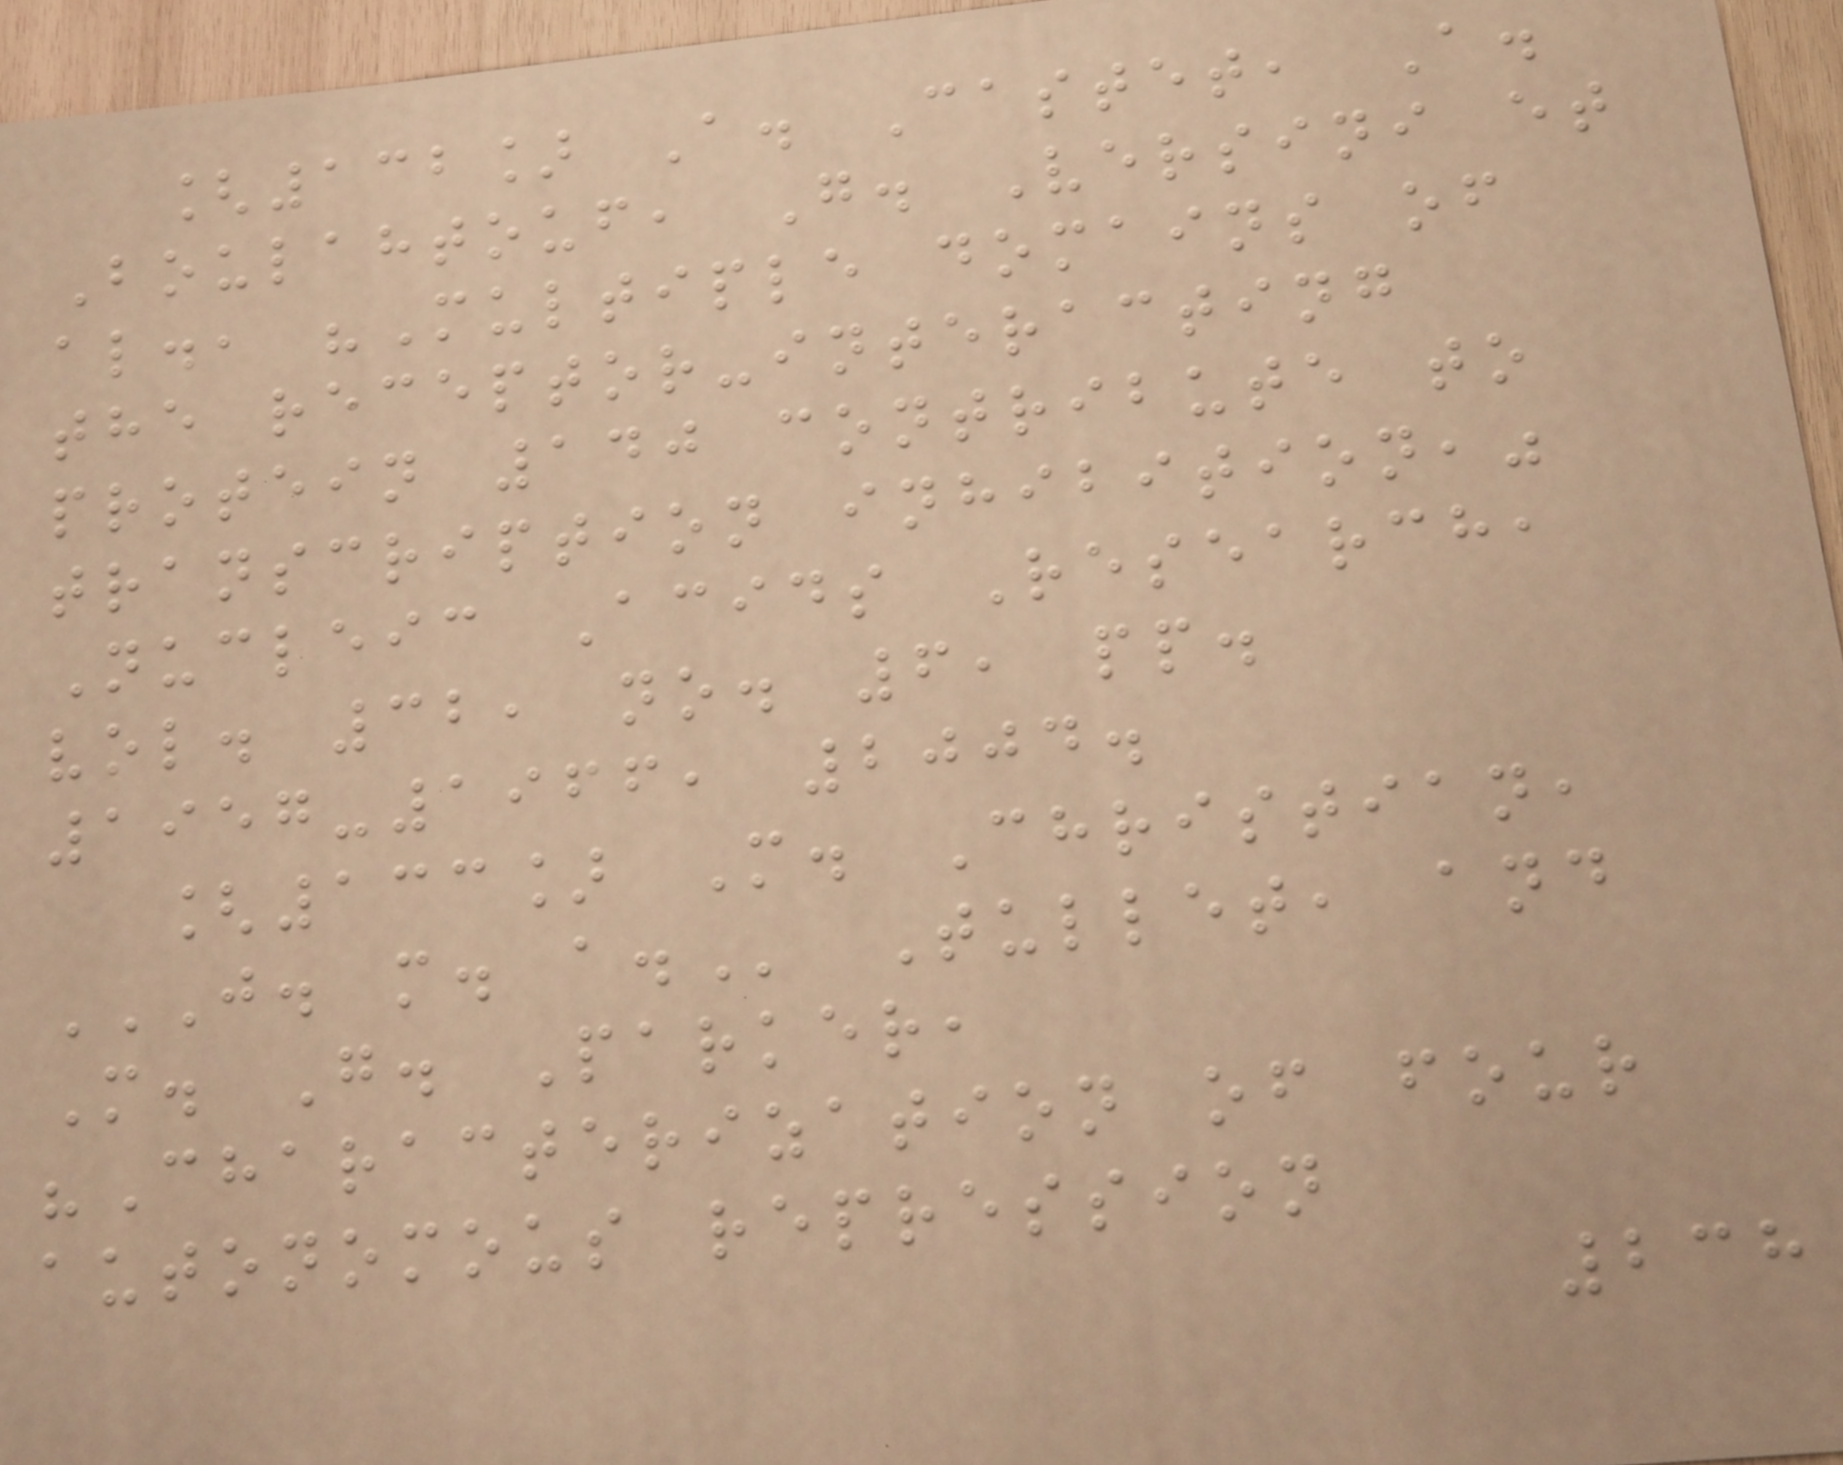[132] A. Castet, A.
Boulahtouf, G. Versini et
al., "Multiple domains of
the receptor-interacting
protein 140 contribute to
transcription inhibition,"
Nucleic Acids Research,
vol. 32, no. 6, pp.
1957-1966, 2004.
[133] M. Christian,
J. M. A. Tullet, and
M. G. Parker,
"Characterization of four
autonomous repression
238
